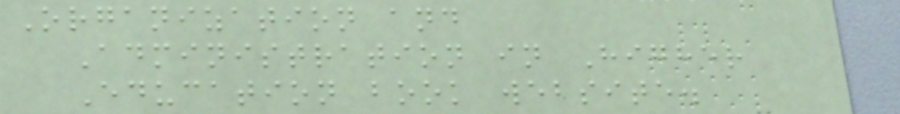Organization and
Administration in Higher
Education book website.
